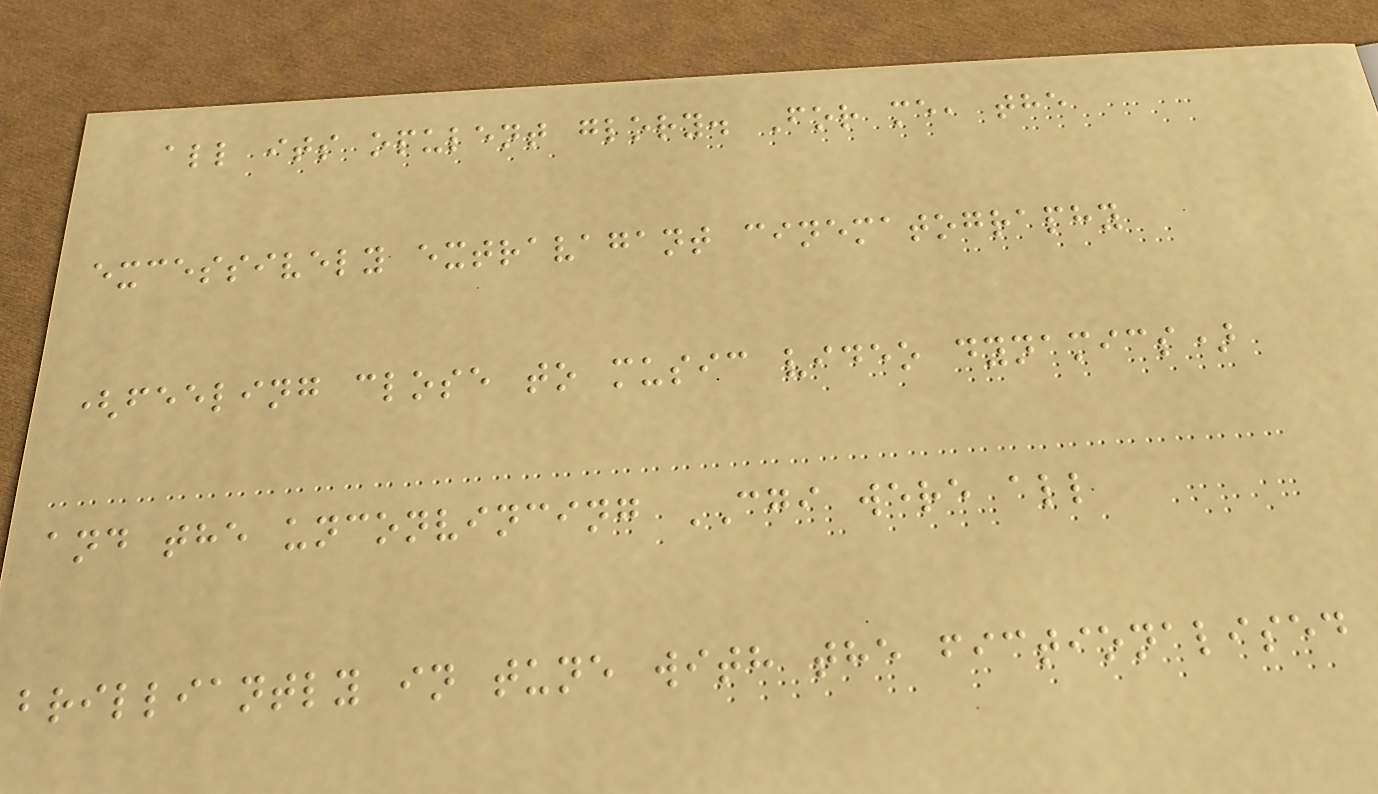all its opulent glory. For me, the
excessively extravagant cinematography
(feeling close to music video dynamics)
and the unconvincing CGI were all
brilliantly in tune with the fictionalised
